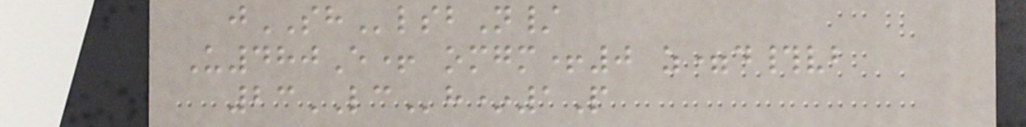jSHlsbN/
U480E+ omgm+0 z=d#vb
23LCh*1P
